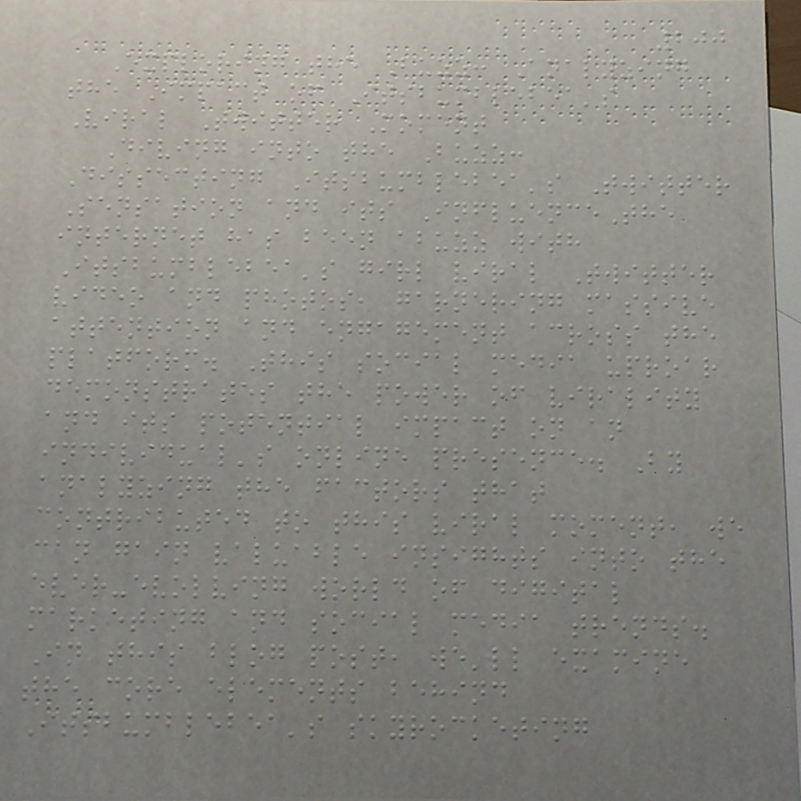200
Exploring the Buzz: Analyzing
the Impact of Itsbumblebea's
Viral Twitter Moment
Diving into the Buzz:
Dissecting Itsbumblebea's Twitter
Sensation and its InfluenceThe
internet has been abuzz with
Itsbumblebea's girl viral Twitter
video and photos, garnering massive
attention and engagement across the
platform. This social media uproar
demonstrates the power of virality
and its potential impact on an
individual's online presence. By
analyzing the factors that
contributed to this viral moment, we
can gain valuable insights into the
ever-evolving world of digital
marketing and social media trends.
In this blog post, we'll examine
the core elements behind
Itsbumblebea's skyrocketing
